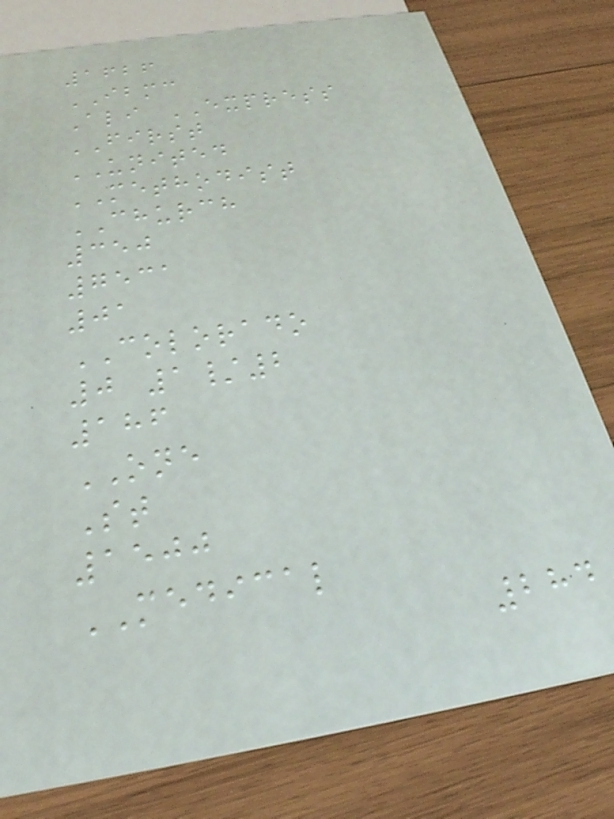1626
IBMC
Ali EXPRESS
FIRST
UNITED
METHODIST
CHURCH
350
7531
01
COLORADO
0 1/2
186
ONE
St
1500
MEDICAL
284
